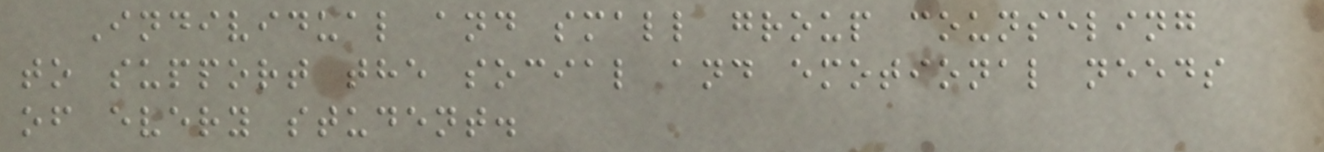Individual and small group counseling
to support the social and emotional needs
of every student.
